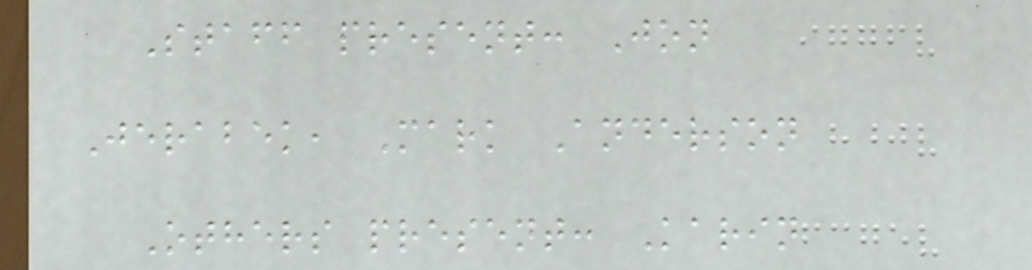Staff present: Jon
Jerabek, Mark Anderson
Others present: Karin
